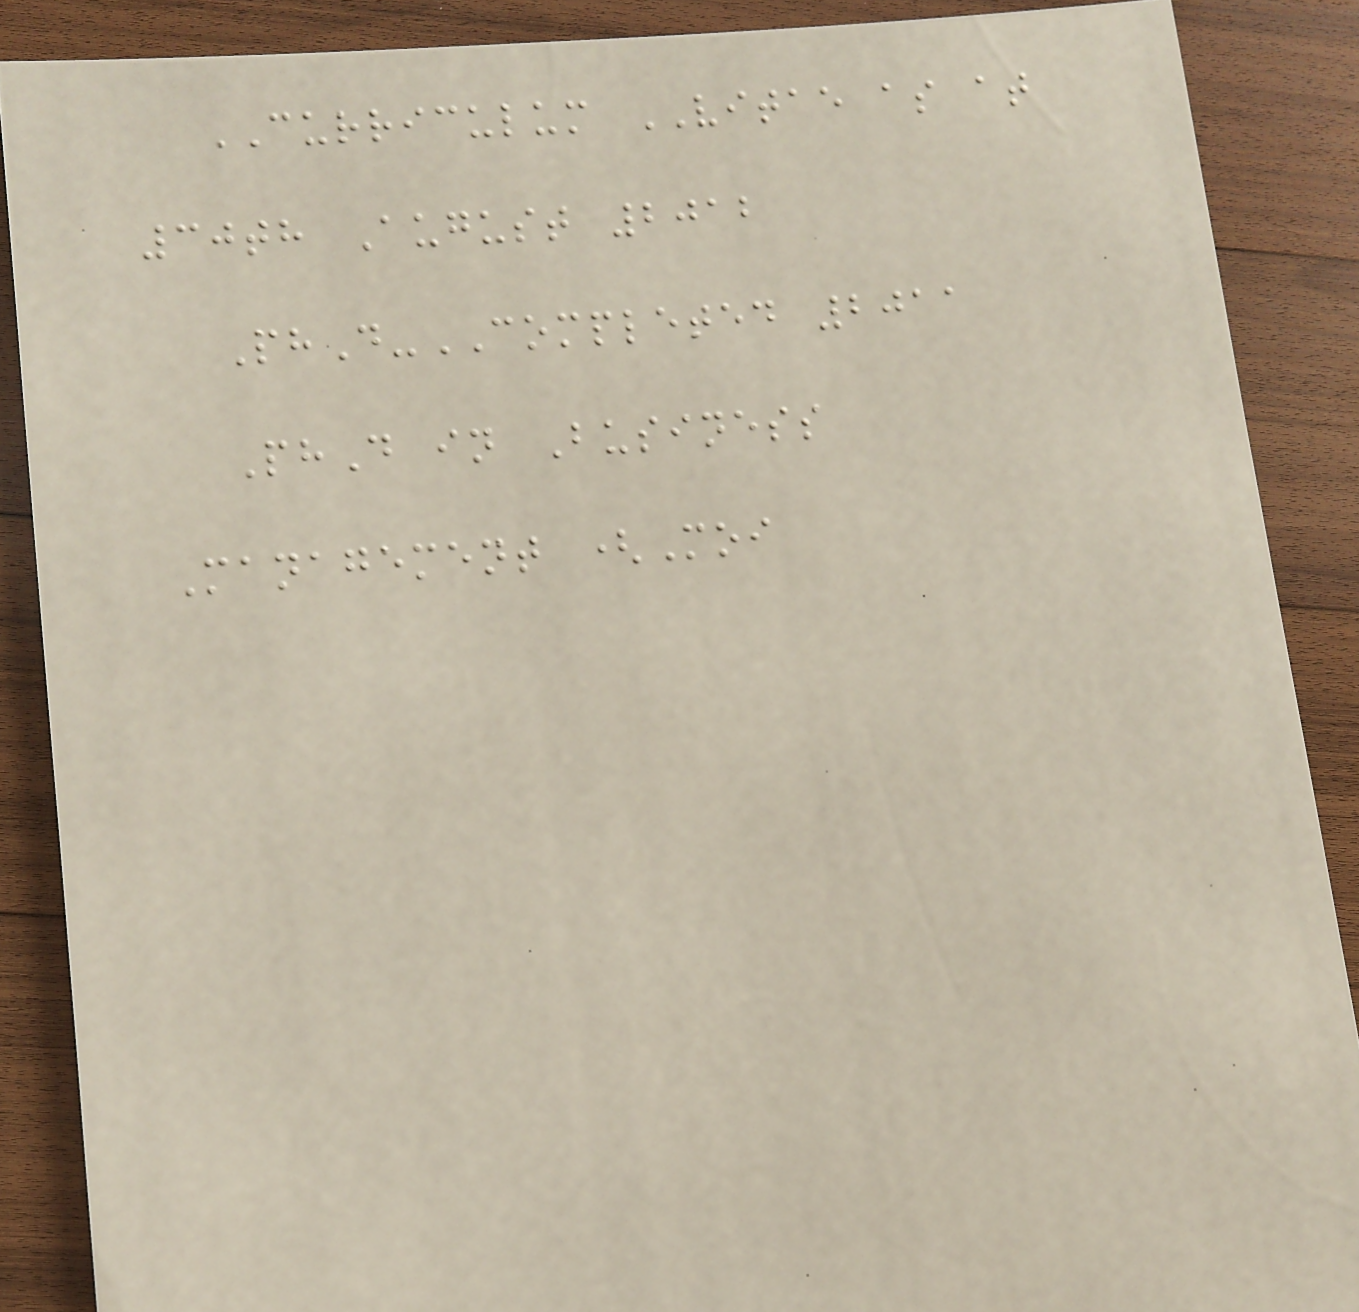CURRICULUM VITAE as at
30th August 2012
PhD-COMPLETED 2011
PhD in Business
Management (Moi
